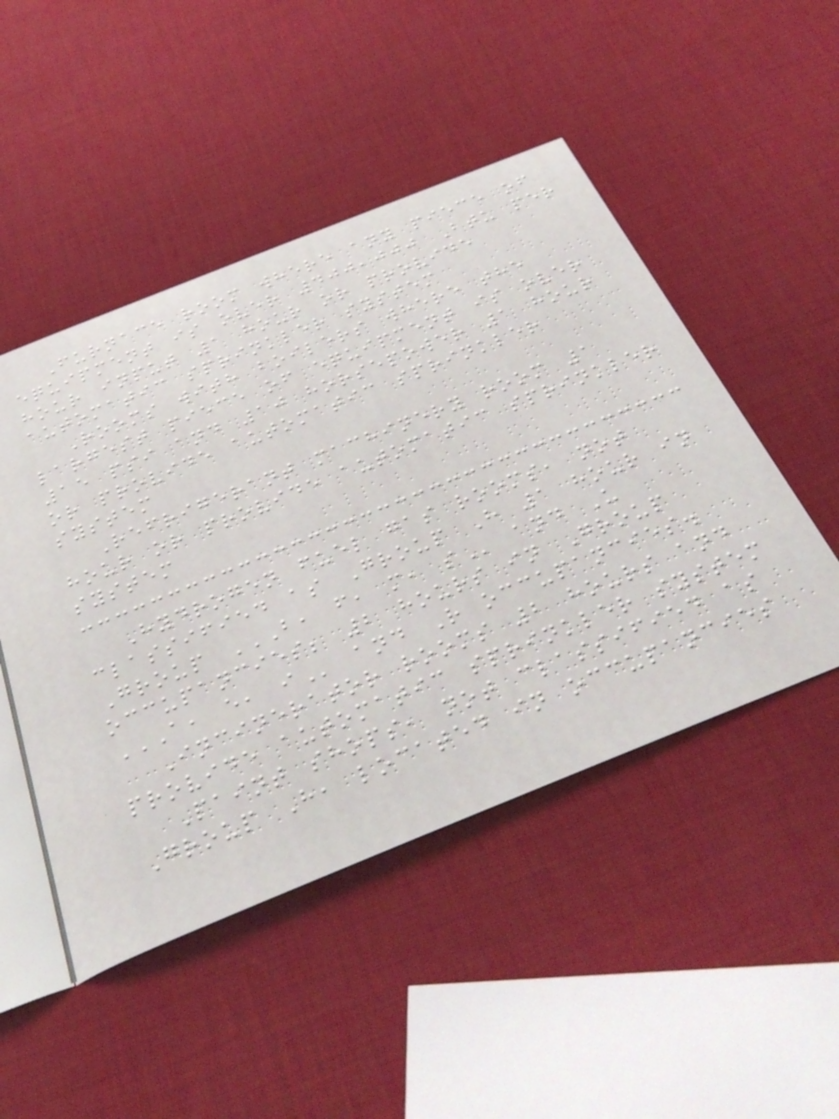Furnace room where any piece of
equipment is over 400,000 Btu per
hour input 1 hour or provide
automatic sprinkler system
Rooms with boilers where the
largest piece of equipment is over
15 psi and 10 horsepower 1 hour
or provide automatic sprinkler
system
Refrigerant machinery room 1
hour or provide automatic sprinkler
system
Hydrogen fuel gas rooms, not
classified as Group H 1 hour in
Group B, F, M, S and U
occupancies; 2 hours in Group
A, E, I and R occupancies.
Incinerator rooms 2 hours and
provide automatic sprinkler system
Paint shops, not classified as
Group H, located in occupancies
